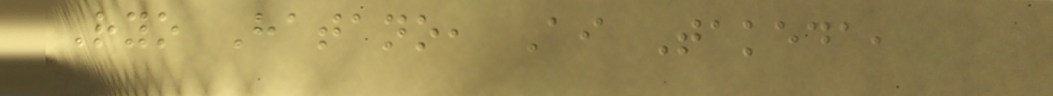Ryo Hatano, Ai Takeda,
